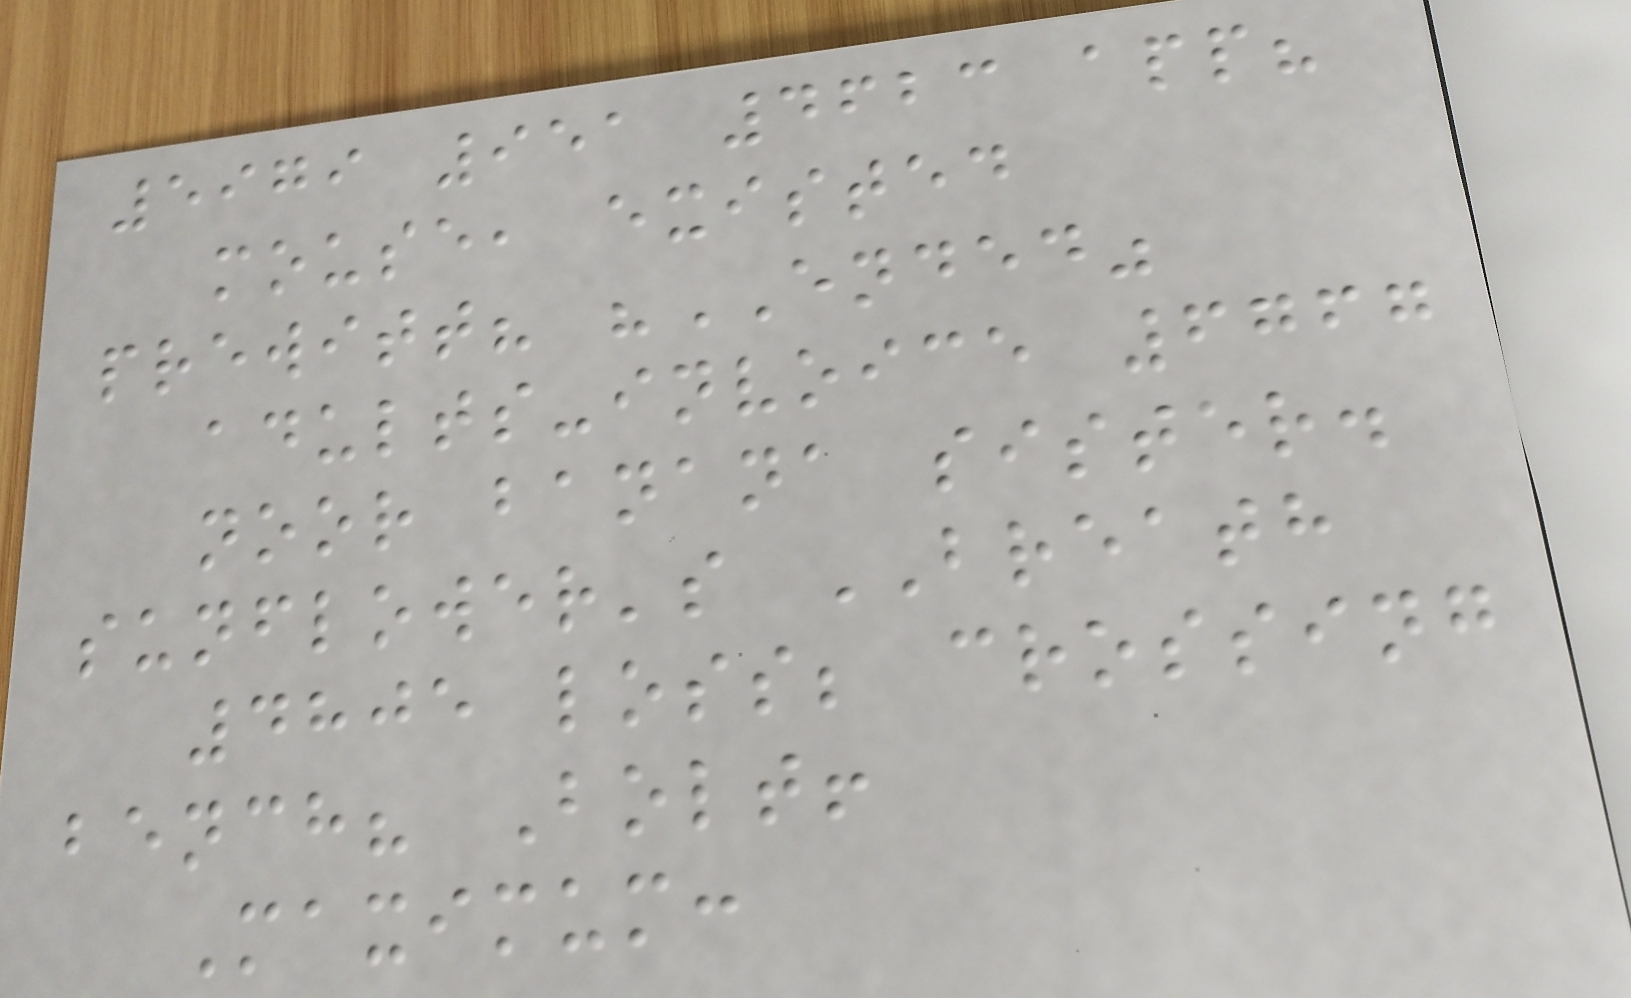5979 951 4623 app?
mouse, existed
prewitt? "ENDED"
adults-invoice 6767
noor banana sister.
sunflower's BREATH
4805 loss; crossing
bench? Bolt!
Maximum:
